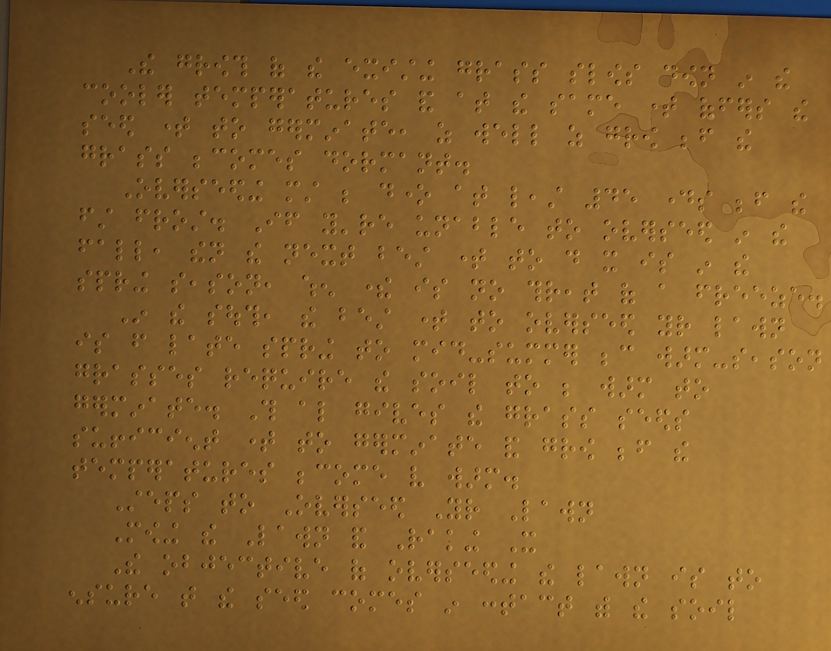The growth of the existing grass slows down in the
cooler temperatures and at the same time offers the
seed time to germinate, as well as grow before the
grass becomes dormant.
Overseeding must be done at least 45 days before the
first frost. If you're unable to overseed in the
fall, then the next best time to do it is in the
spring season, when there is no threat of a freeze.
In the south, the best time to overseed your lawn
is from late spring to mid-summer because warm-season
grasses require the soil to be warm to
germinate. This also gives the grass seeds
sufficient time to germinate and grow before the
temperatures become very warm.
Steps to Overseed Your Lawn
Mowing the Lawn and Raking It
The objective of overseeding the lawn is to
ensure that the seed comes in contact with the soil
